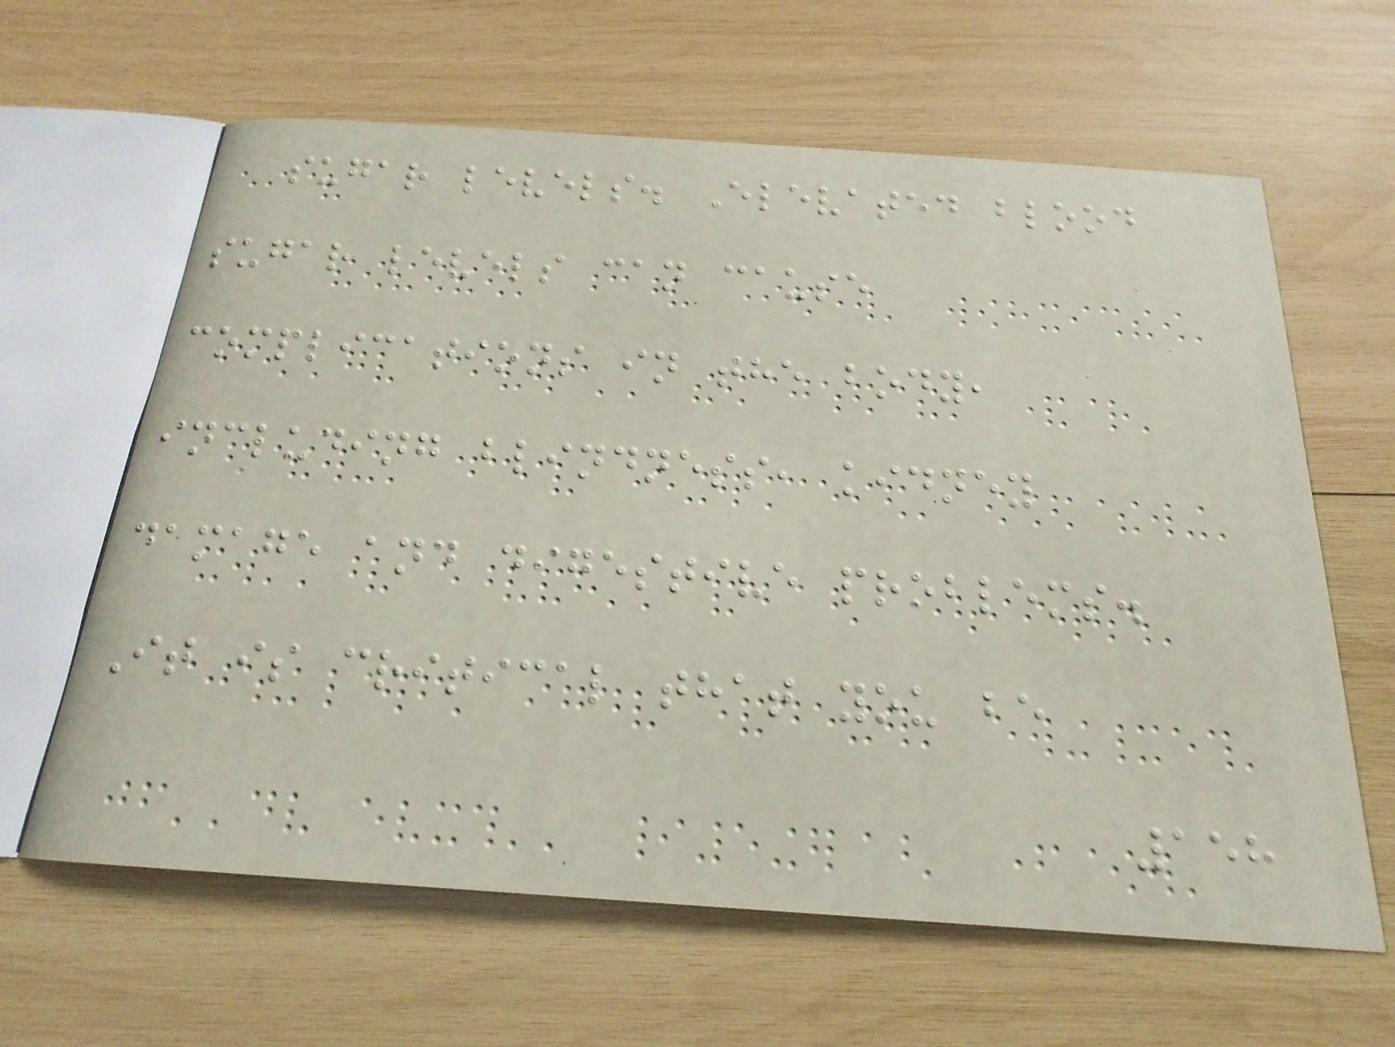sugar levels. Elevated blood
sugar levels can cause
complications in the body,
including blindness, kidney
damage and digestive problems.
It is critical that you be
158
